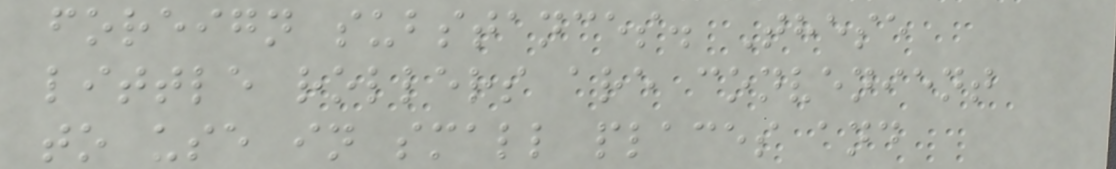foreign substances. These
little rollers are convenient
to use in small places and
